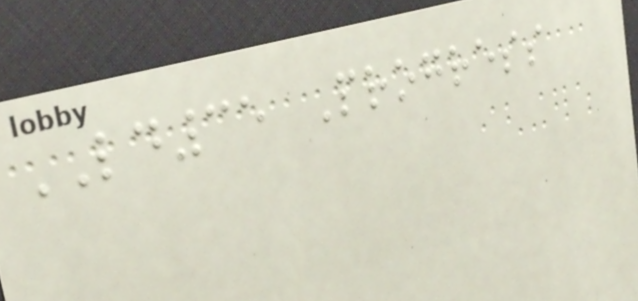LD35 Progress
